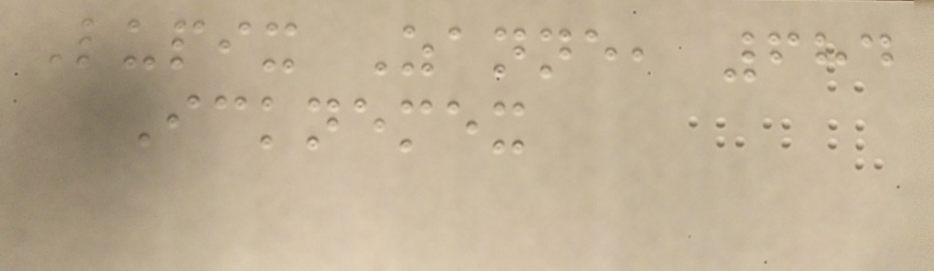Lupix Zanne, 684
Icknemex
